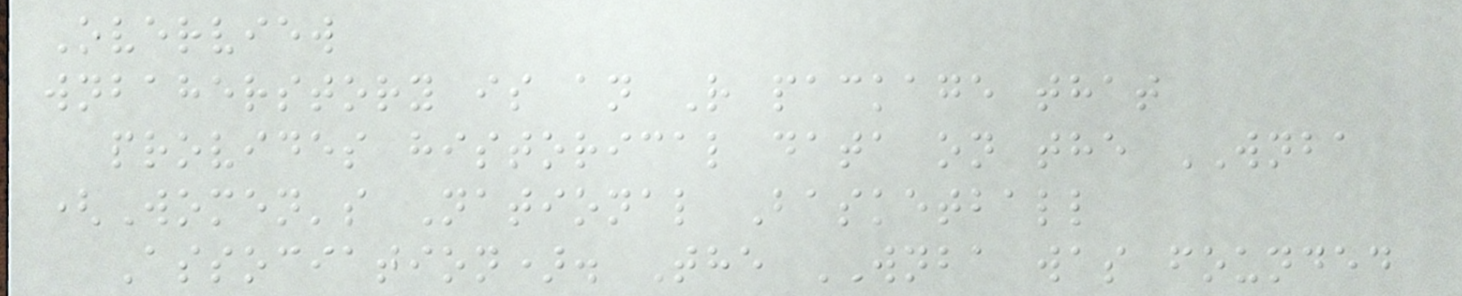Overview
wnbaherstory is an R package that
provides historical data on the WNBA
(Women's National Basketball
Association). The WNBA was founded
